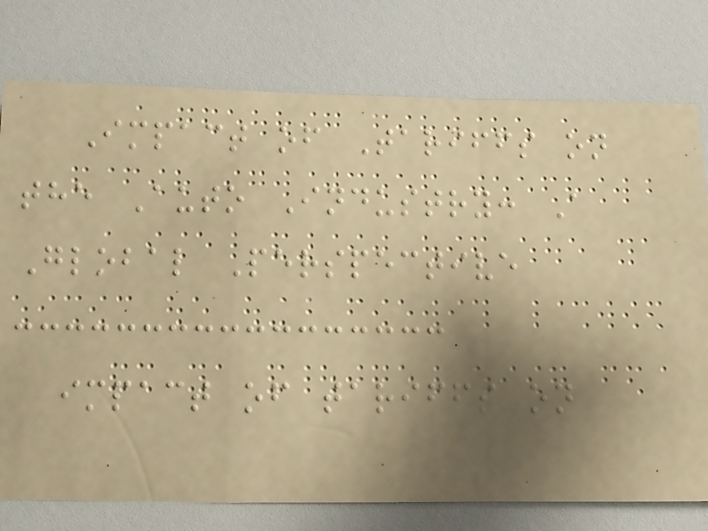Impact of Tariffs on
the Auto Industry: A
Global Perspective
impact of tariffs on
